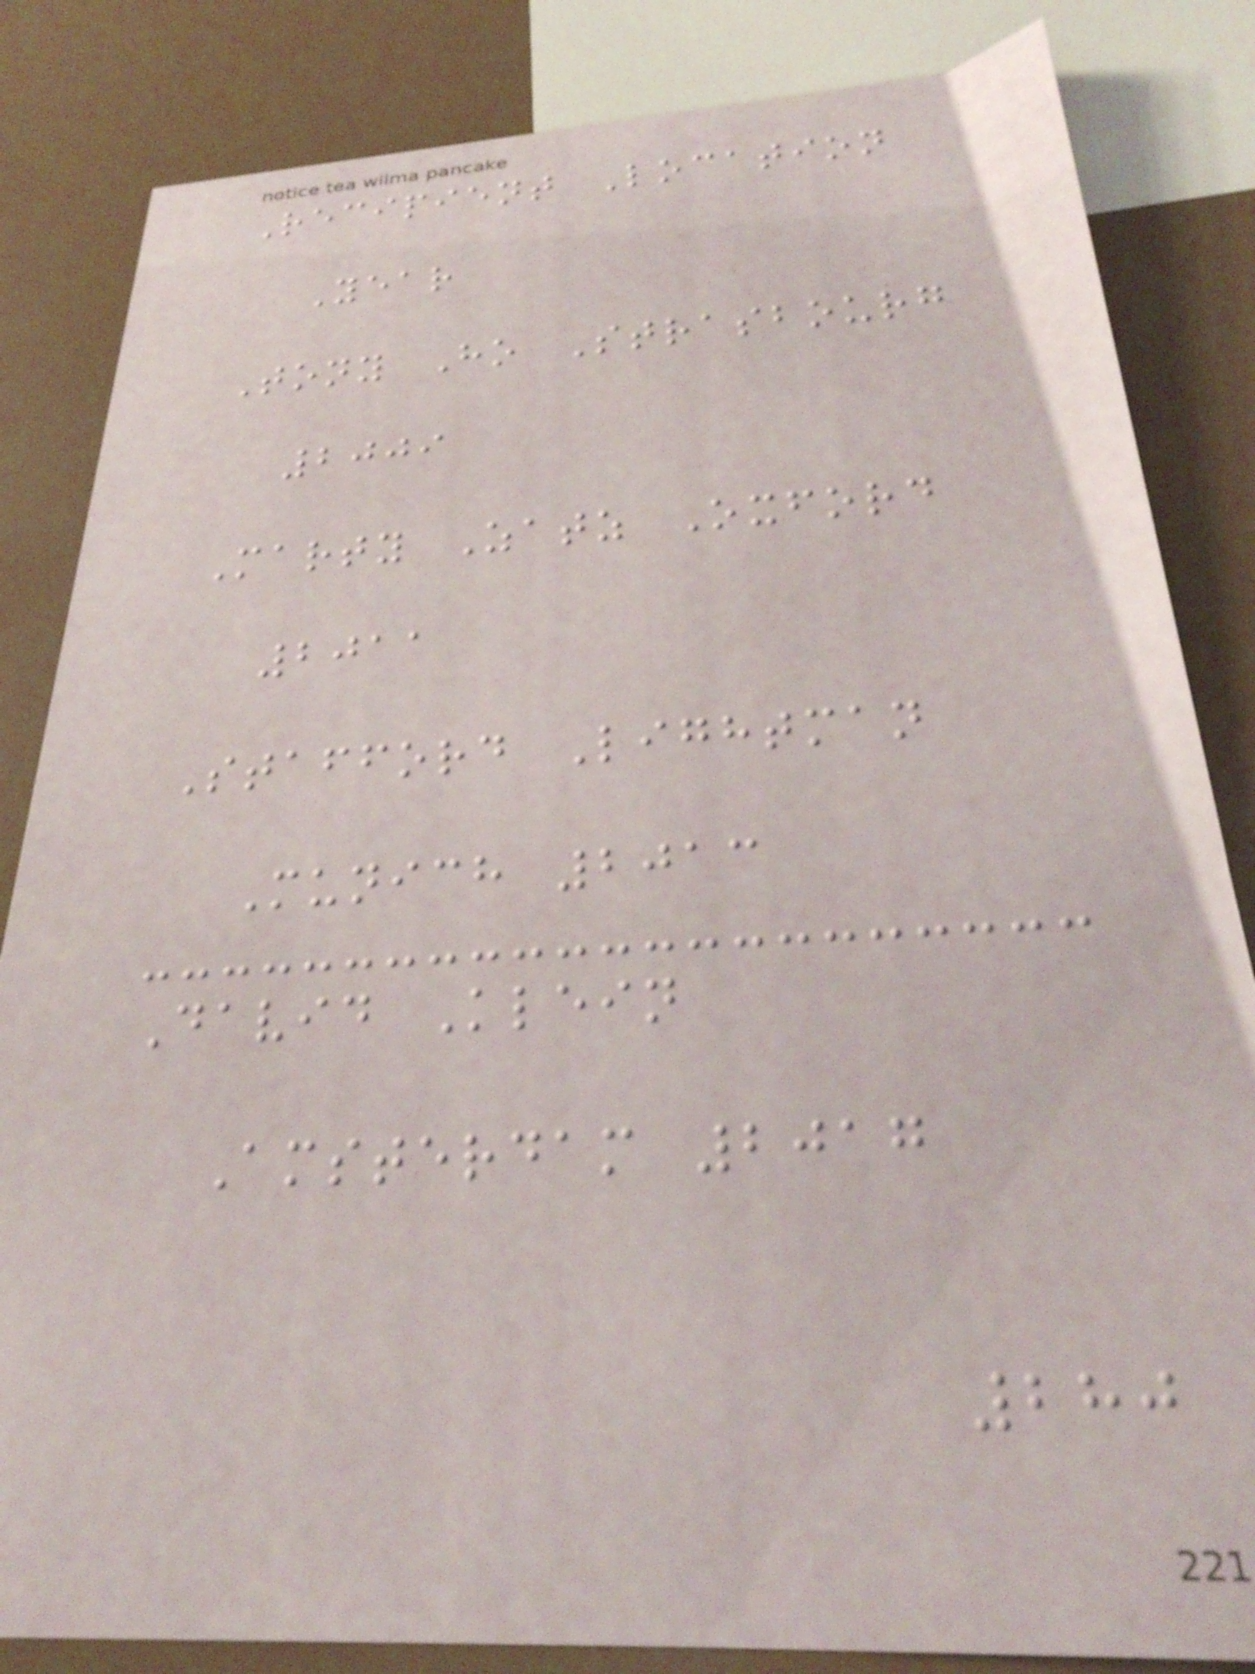Recipient Location
Year
Tony Ho Strasbourg
2009
Marty Zatz Oxford
2011
Stafford Lightman
Munich 2013
David Klein
Amsterdam 2017
280
